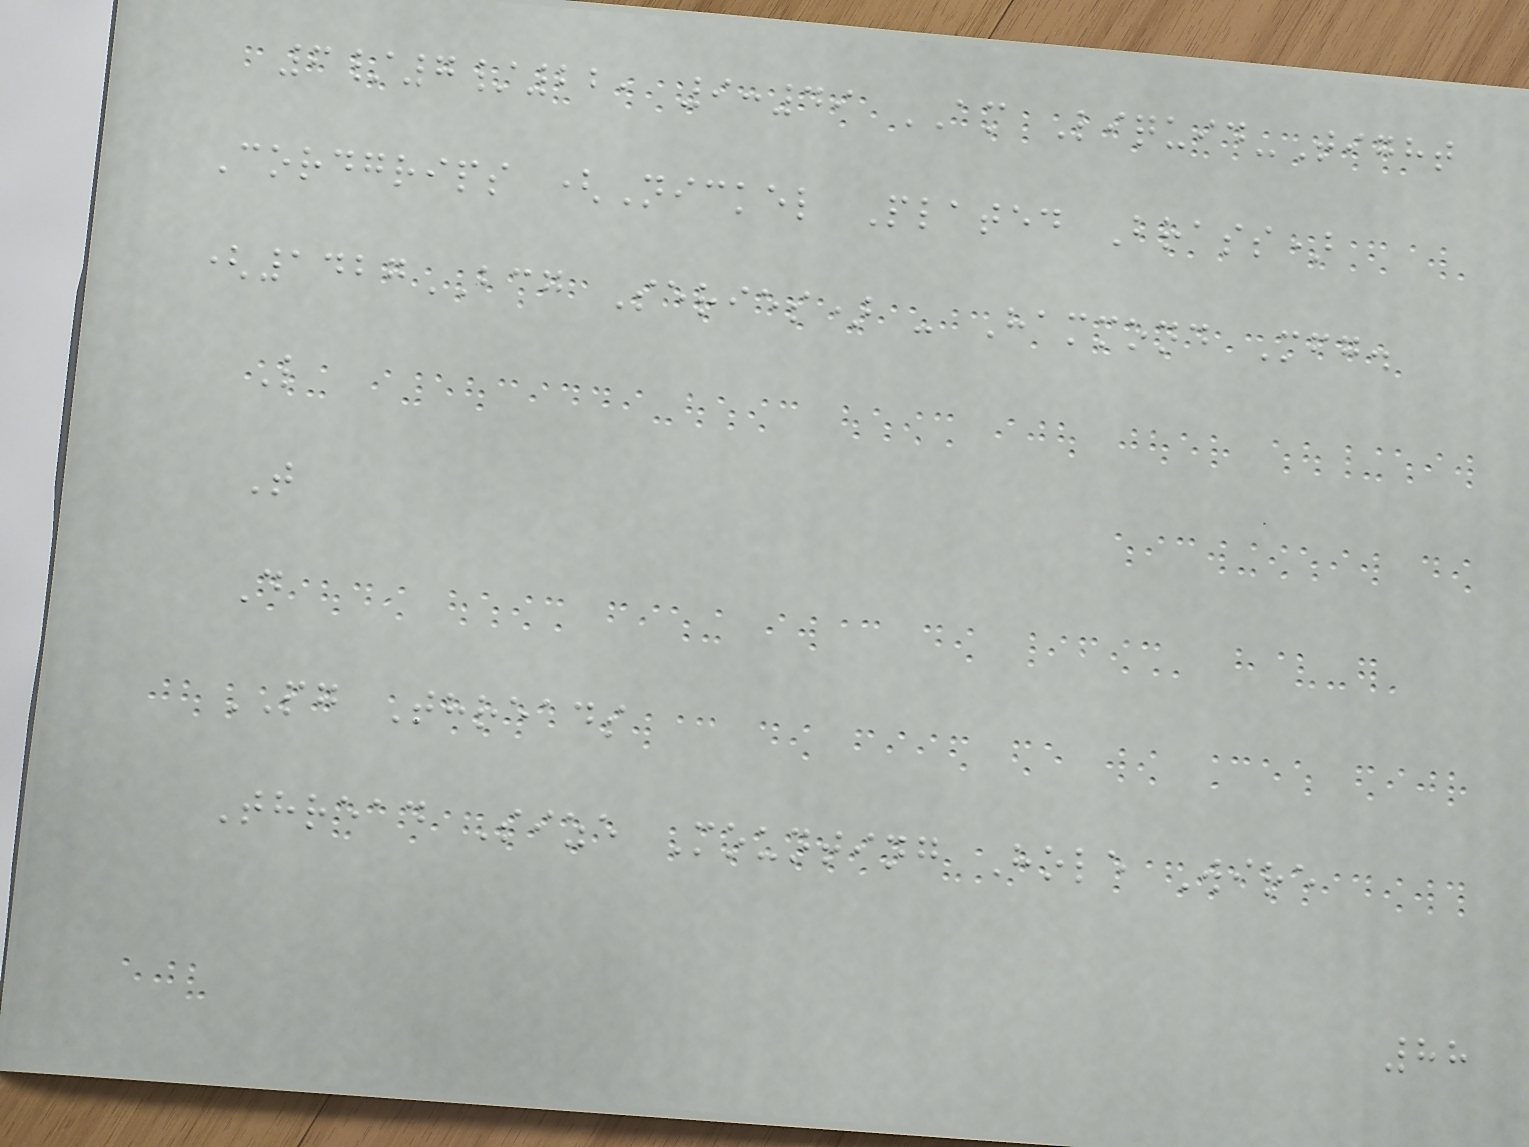6/7/22, 9:49 AM Liquid-Tight
Cordgrips (Nickel Plated Brass)
(1427BCG Series) - Hammond Mfg.
L
T
D
PG Threads
Thread Size Mounting Hole Wire
88
